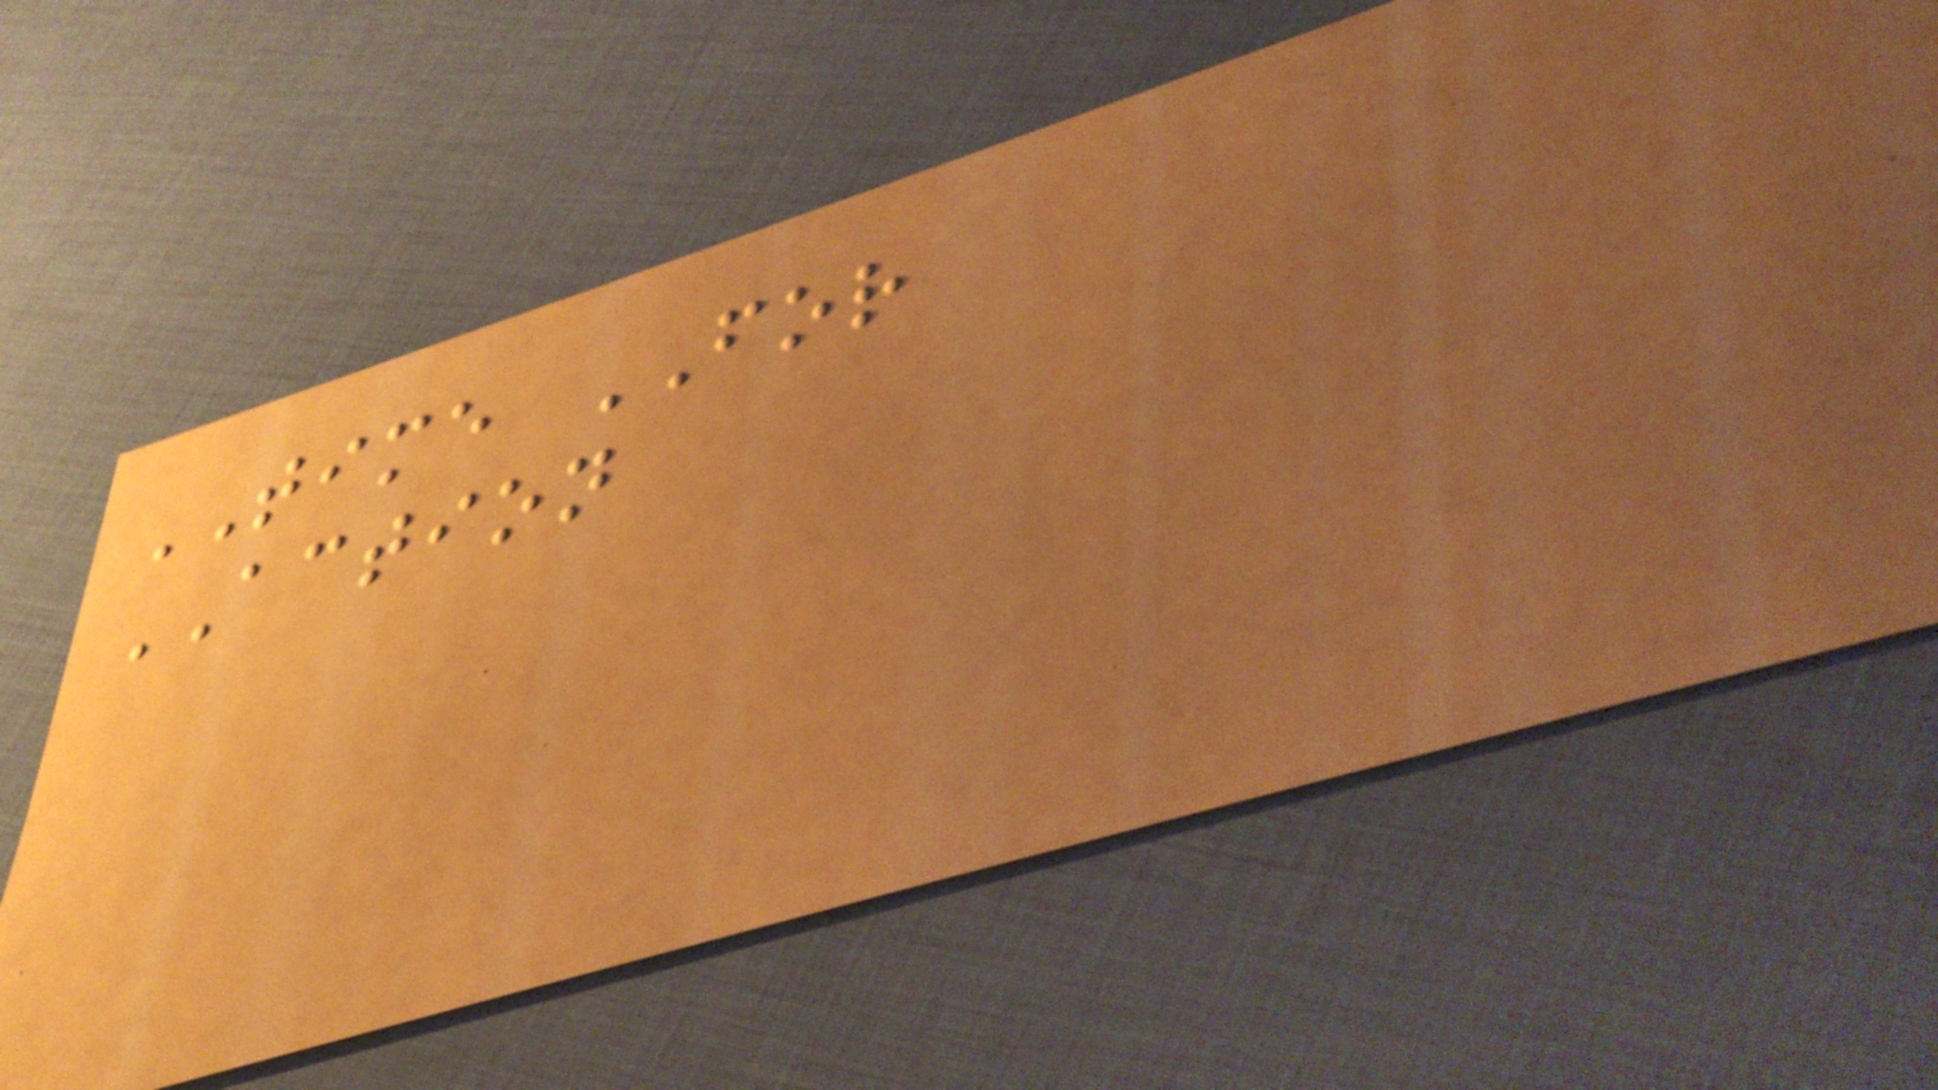TIME FOR
ACTION
